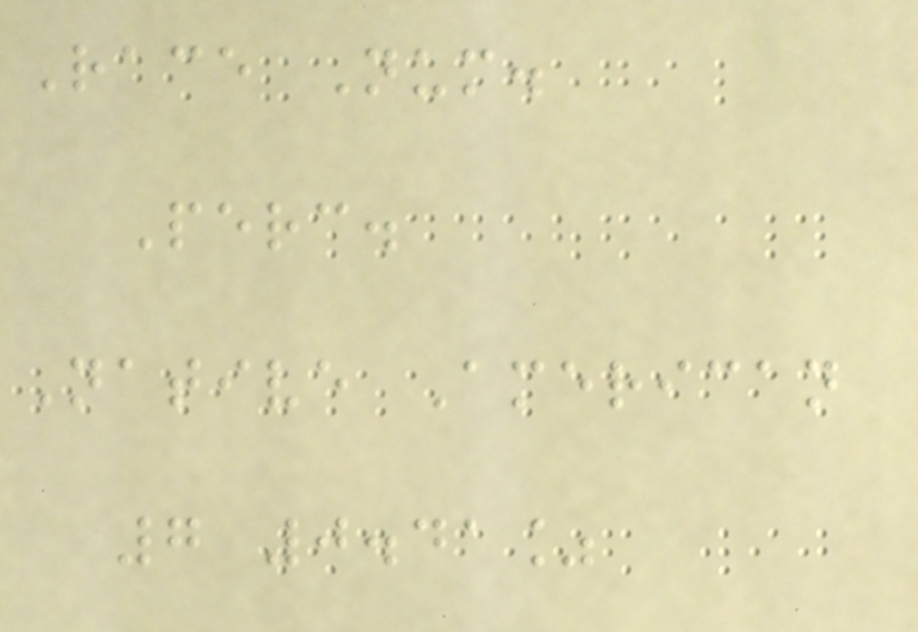Race Num.
Perc.
Native American
7 0.41%
